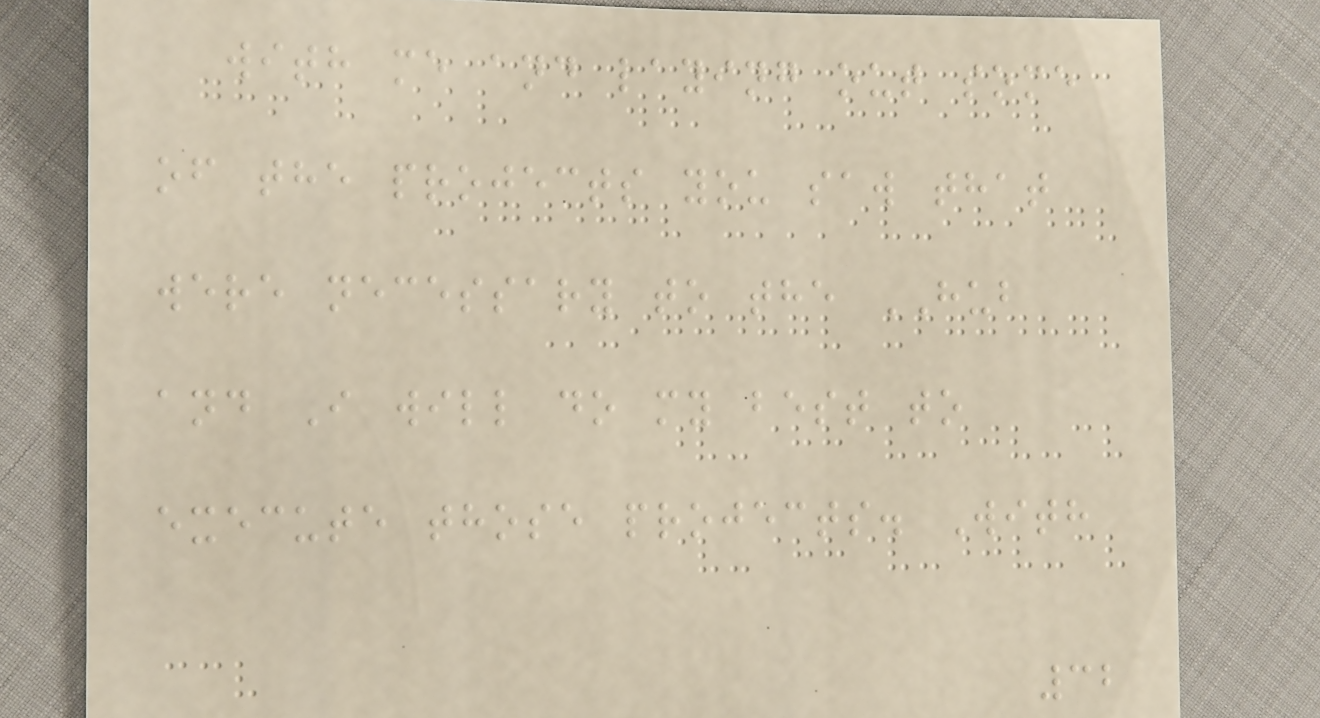with me and laying out some
of the projects you saw that
were necessary to the HUB
and I will do my best to
execute those projects. With
32
